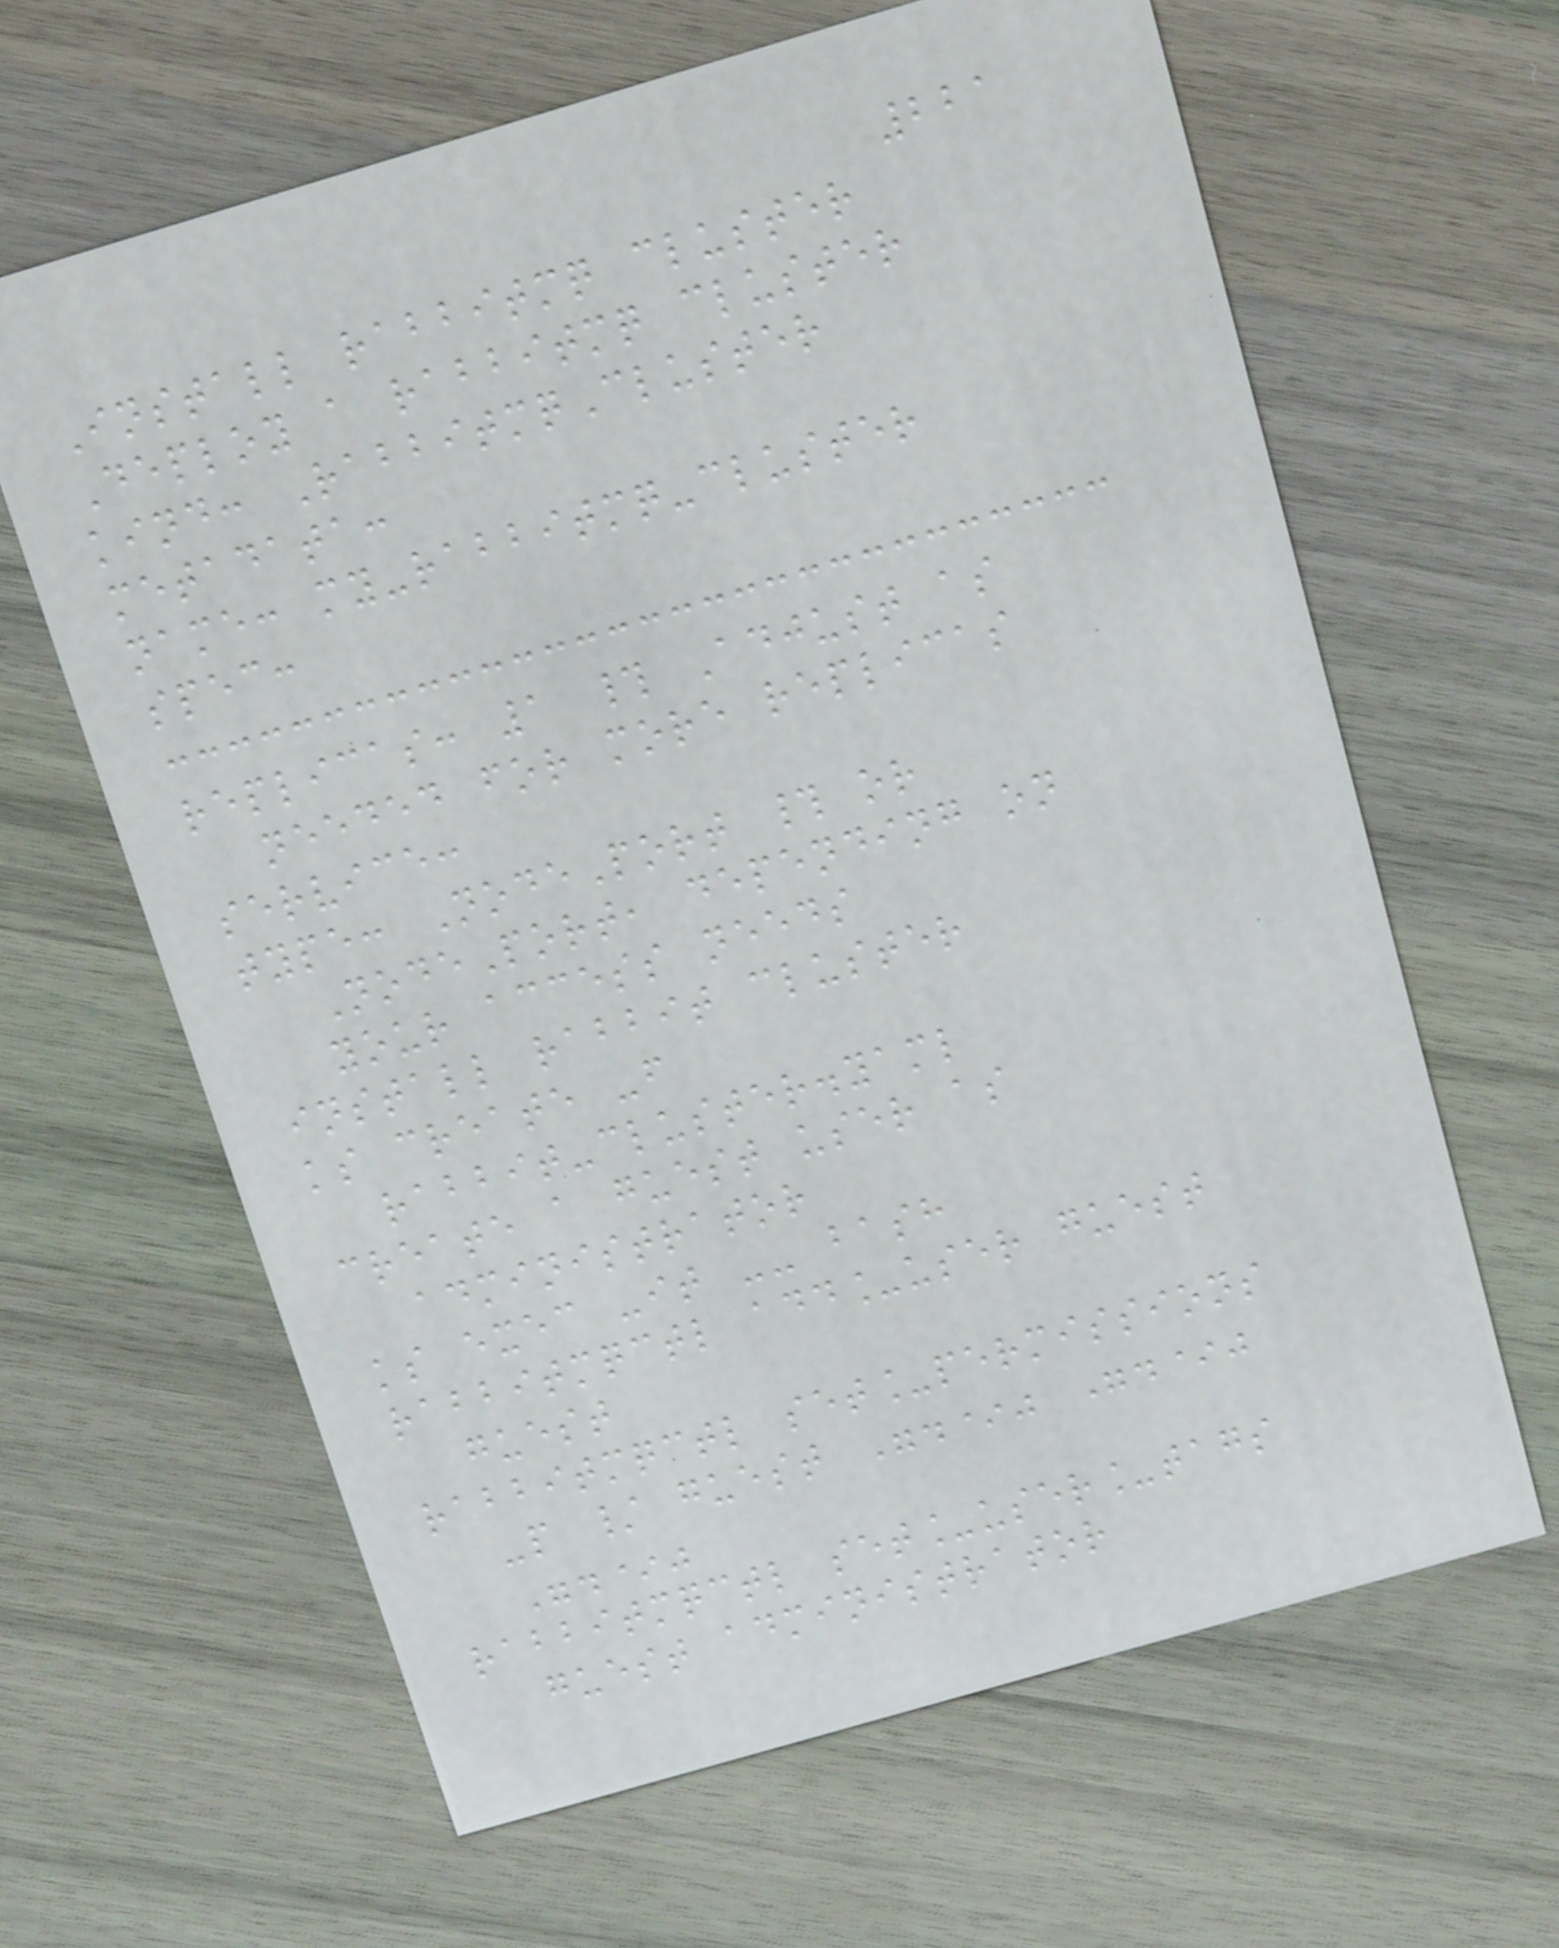221
Install rabbitmq cluster
Deploy a rabbitmq cluster
kind: RabbitmqCluster
metadata:
name: my-rabbitmq-cluster
spec:
replicas: 1 # Adjust as
needed for more replicas
service:
type: NodePort # or
NodePort, depending on
your access needs
install rabbit cluster
ks create -f
rabbit-cluster.yaml
create a guest user as
administrator
ks exec -it -- bash
rabbitmqctl add_user guest
guest
rabbitmqctl set_permissions
-p / guest ".*" ".*"
".*"
rabbitmqctl set_user_tags
guest administrator
